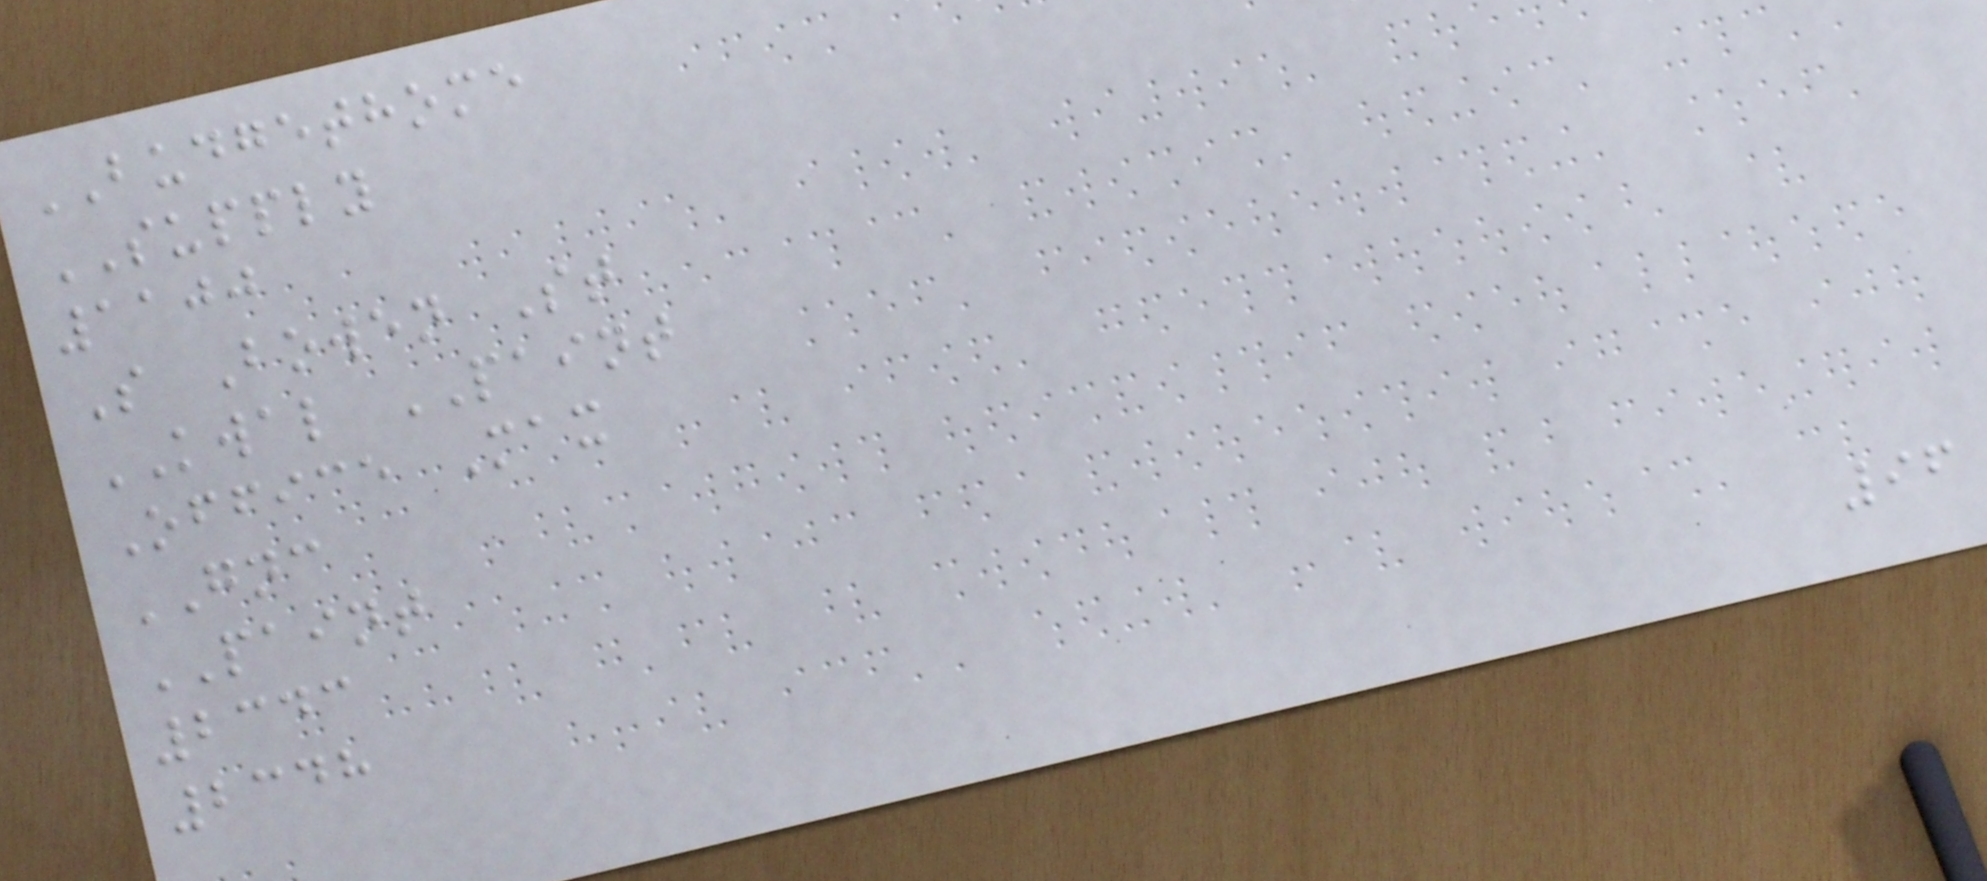BUDGETHOME
SUPPLY
1100
S Bowen St
KWAL PAINT
Office Max
GNC
PAINT
2343
2348
96
